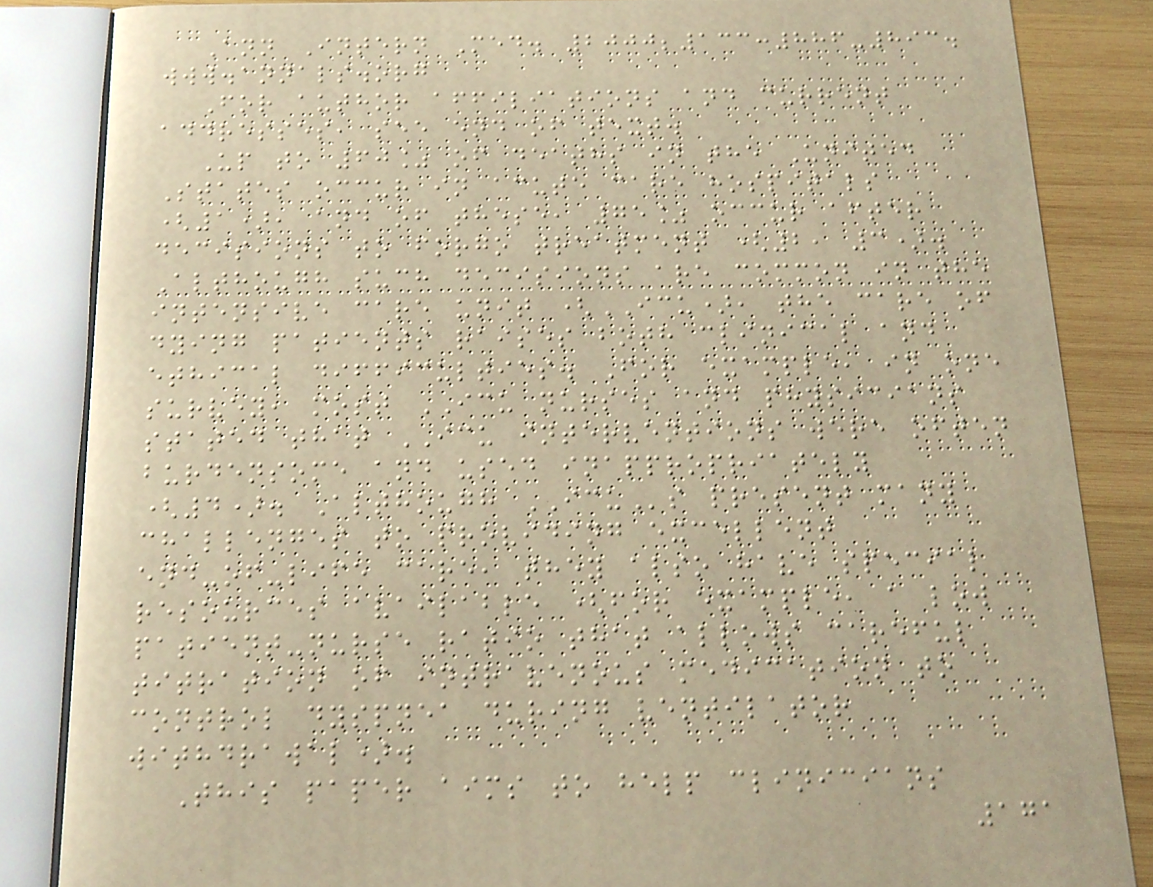Ann Intern Med. 2000;133:886-893.
www.annals.org
For author affiliations and current
addresses, see end of text.
Up to 60% of deaths in the United
States occur in acute care hospitals
(1), and of these, 75% occur after
decisions to forgo treatment (2, 3).
Although such decisions are common in the
intensive care unit (ICU), the care of
dying patients raises both clinical and
ethical difficulties. For example, in one
survey, most ICU nurses and physicians
stated that ICU interventions were often
burdensome and used inappropriately
(4). Although ICUs present many
challenges to providing excellent
end-of-life care, they also have special
resources available (for example, a low
patient-nurse ratio that allows careful
titration of intravenous medication to
control dyspnea during ventilator
withdrawal).
This paper aims to help clinicians
171
